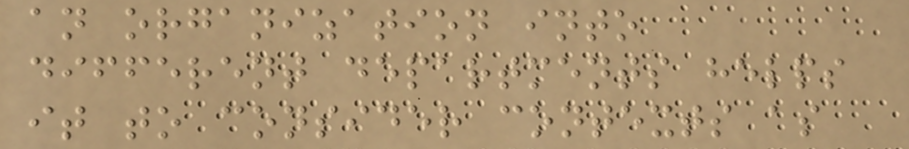an organization into
different departments helps
it to consider contexts as
